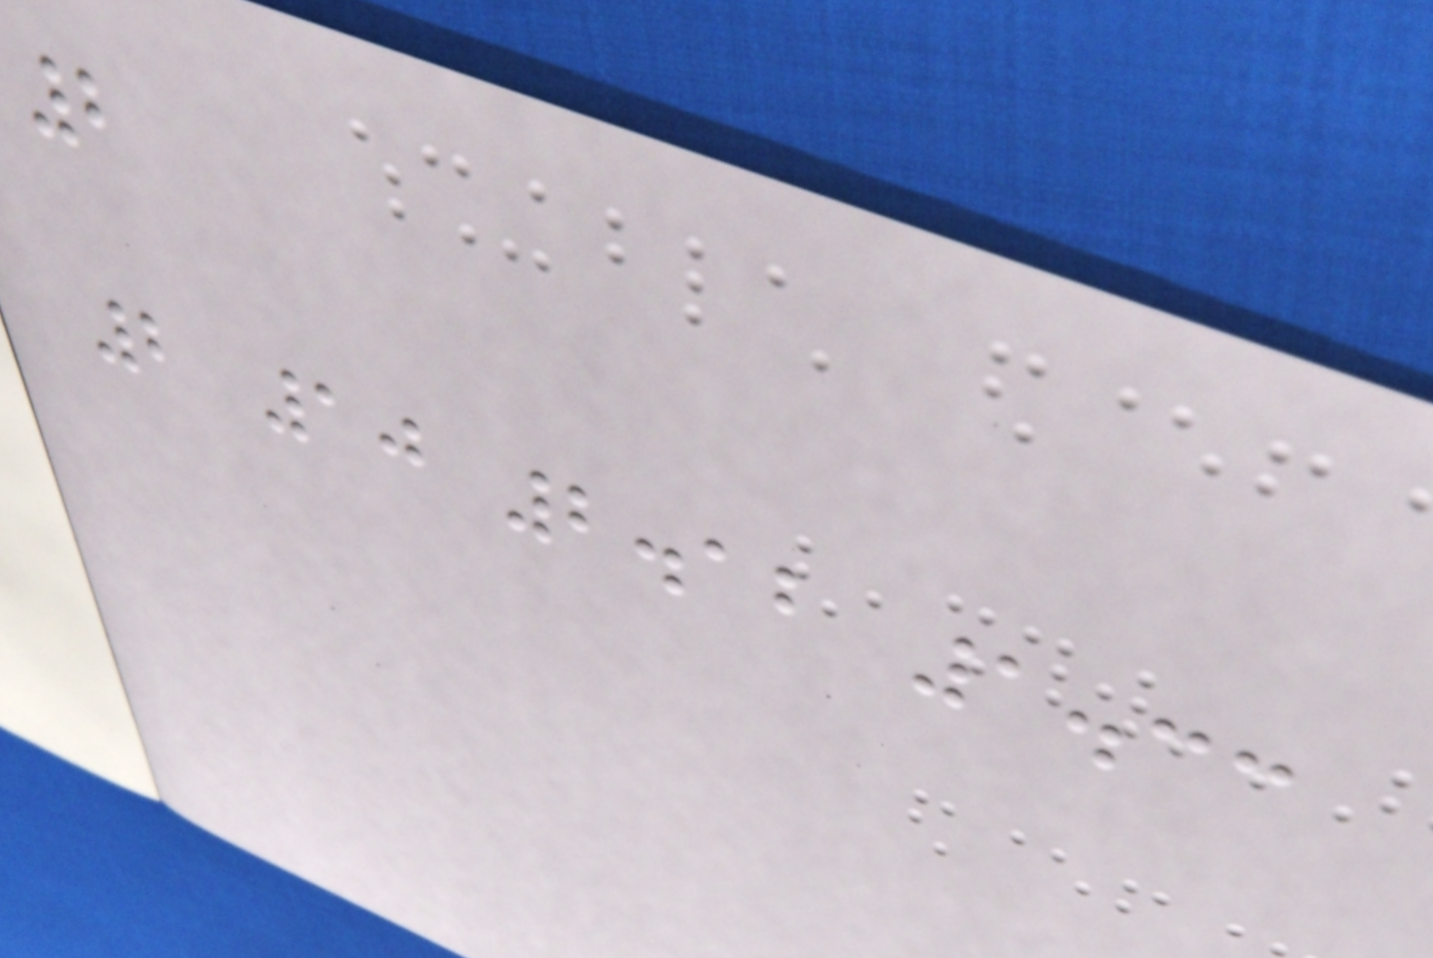2
2 10 2.12 1.33
